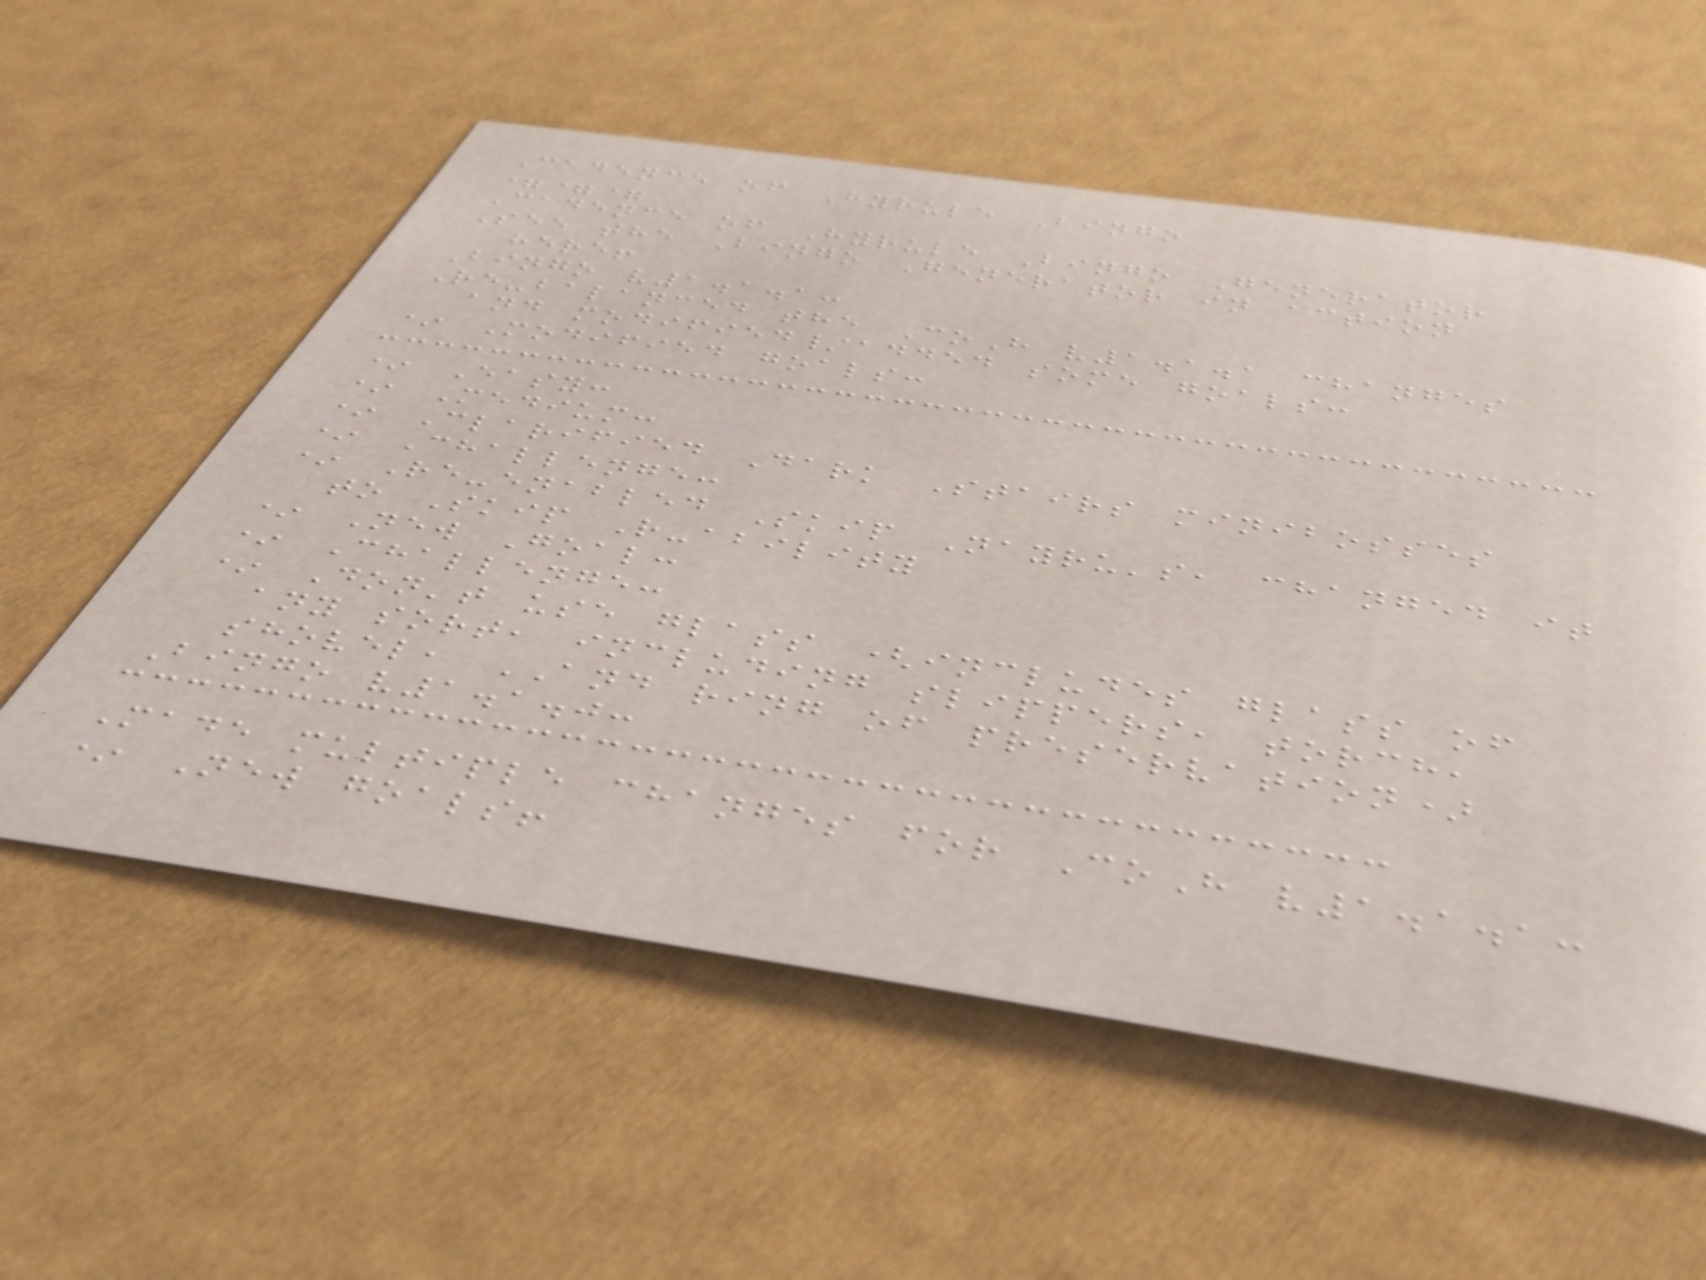Cadence of Hyrule Bingo
===
Cadence of Hyrule Bingo Generator
See the Bingo Generator in action
here!
Bingo v1.1.1:
Re-balanced the CoH v1.1.1 changes
and modified/added some goals:
* Modified goals:
* Easy:
* Medium:
* Clarified Dark Stairs minibosses
* Challenge:
* Re-enabled Skip Nayru's, changed it
to Skip R-ability
* New Goal:
* Challenge:
* Don't use glass (includes glass of
any sort, including slippers, torch,
shovel, AND ring of preservation)
Bingo v1.1.0:
Made multiple changes for CoH v1.1.1:
* New goals!
